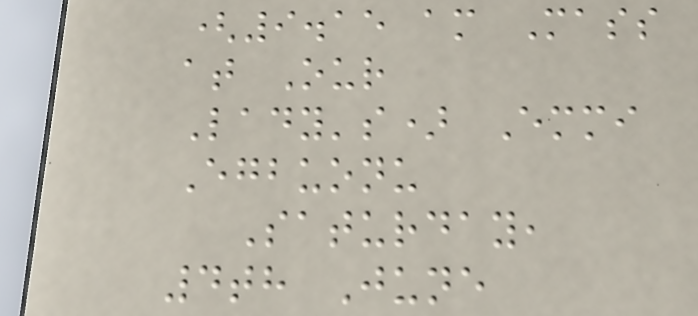(9.15 am Mass
at Our
Lady's) Emmi
Egbuonu
Saturday,
4th June
